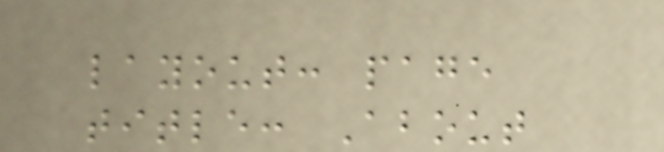layout: page
title: About
